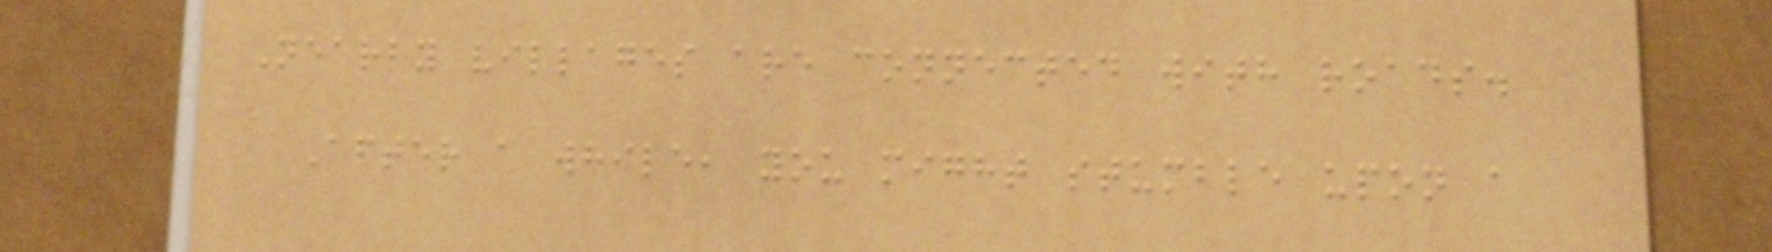Nearby villages are connected with roads.
After a while, you might stumble upon a
